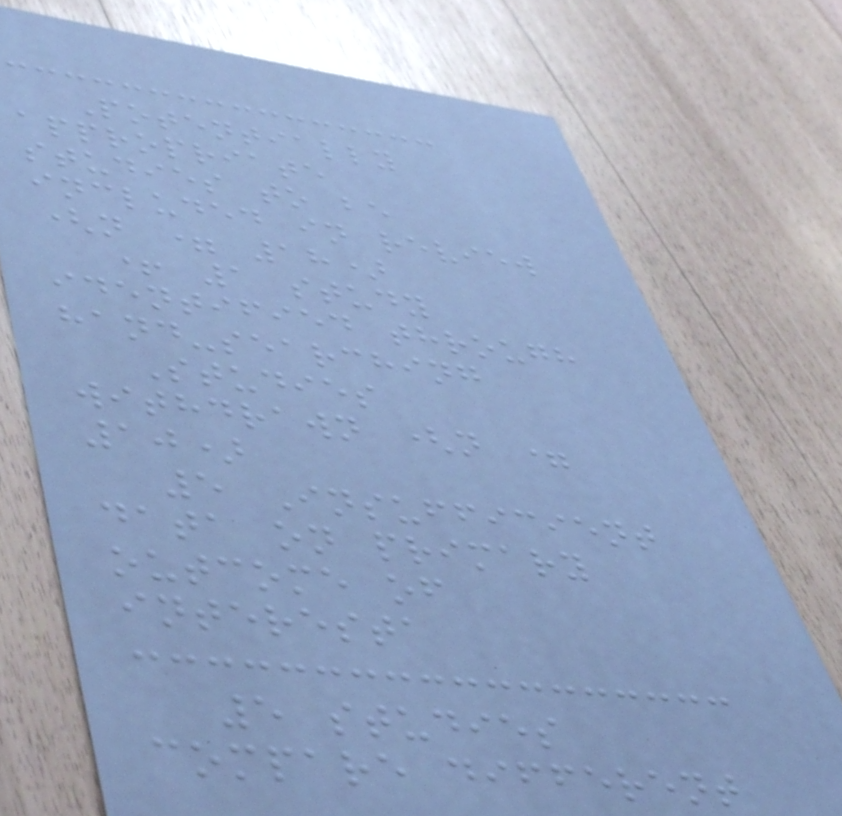Potentially
appropriate
studies to be
included in review
(n = 18)
+ 1 study
identified through
hand-searching
Studies
withdrawn (n =
10)
5 Insufficient
data on primary
outcome of
interesta
5 studies
compare different
